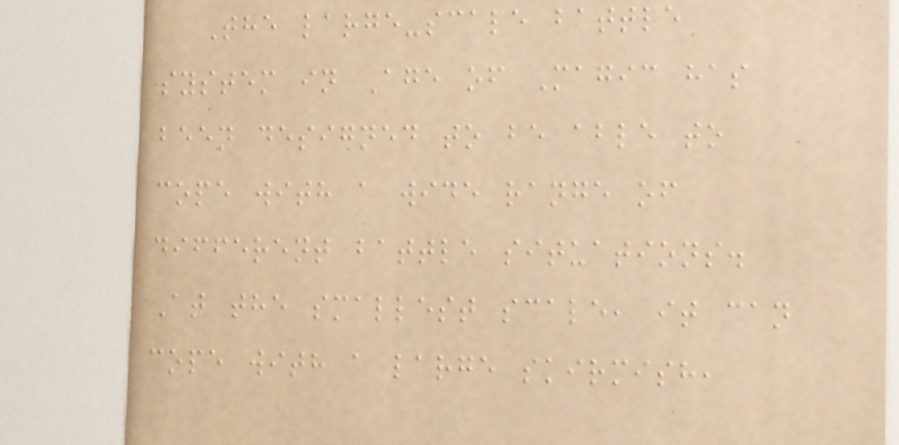The large-scale battle
system in Age of Magic has
been designed to be able to
cope with a wide range of
different battle situations.
At the smallest scale, it can
cope with a large skirmish,
